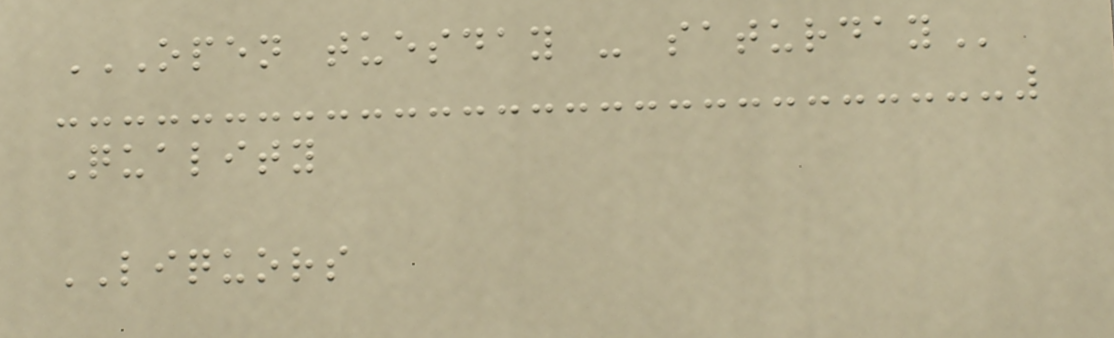OPEN TUESDAY - SATURDAY
Quality
LIQUORS
